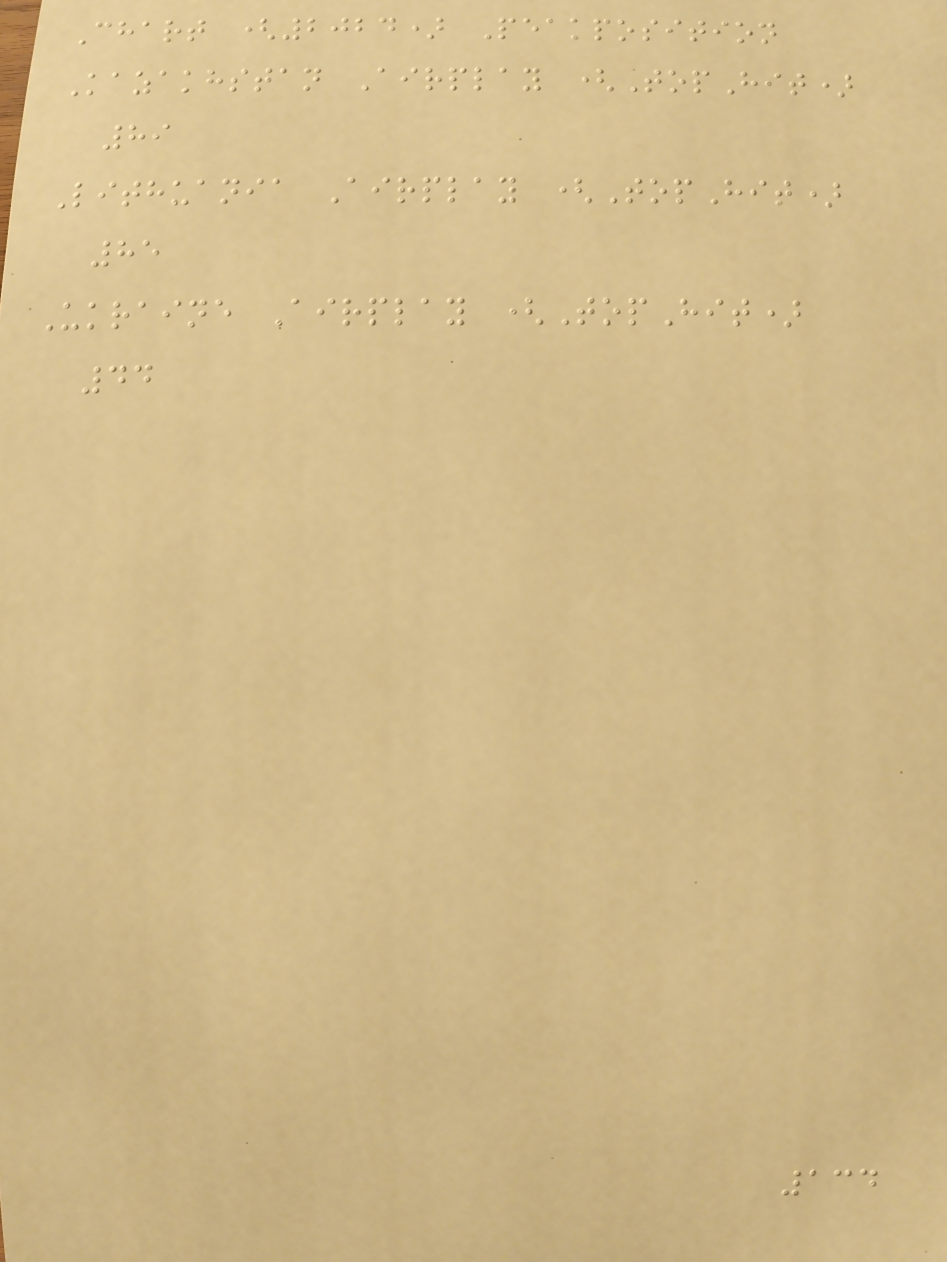Chart (2024) Peakposition
Kazakhstan Airplay (TopHit)
89
Lithuania Airplay (TopHit)
85
Ukraine Airplay (TopHit)
44
134
